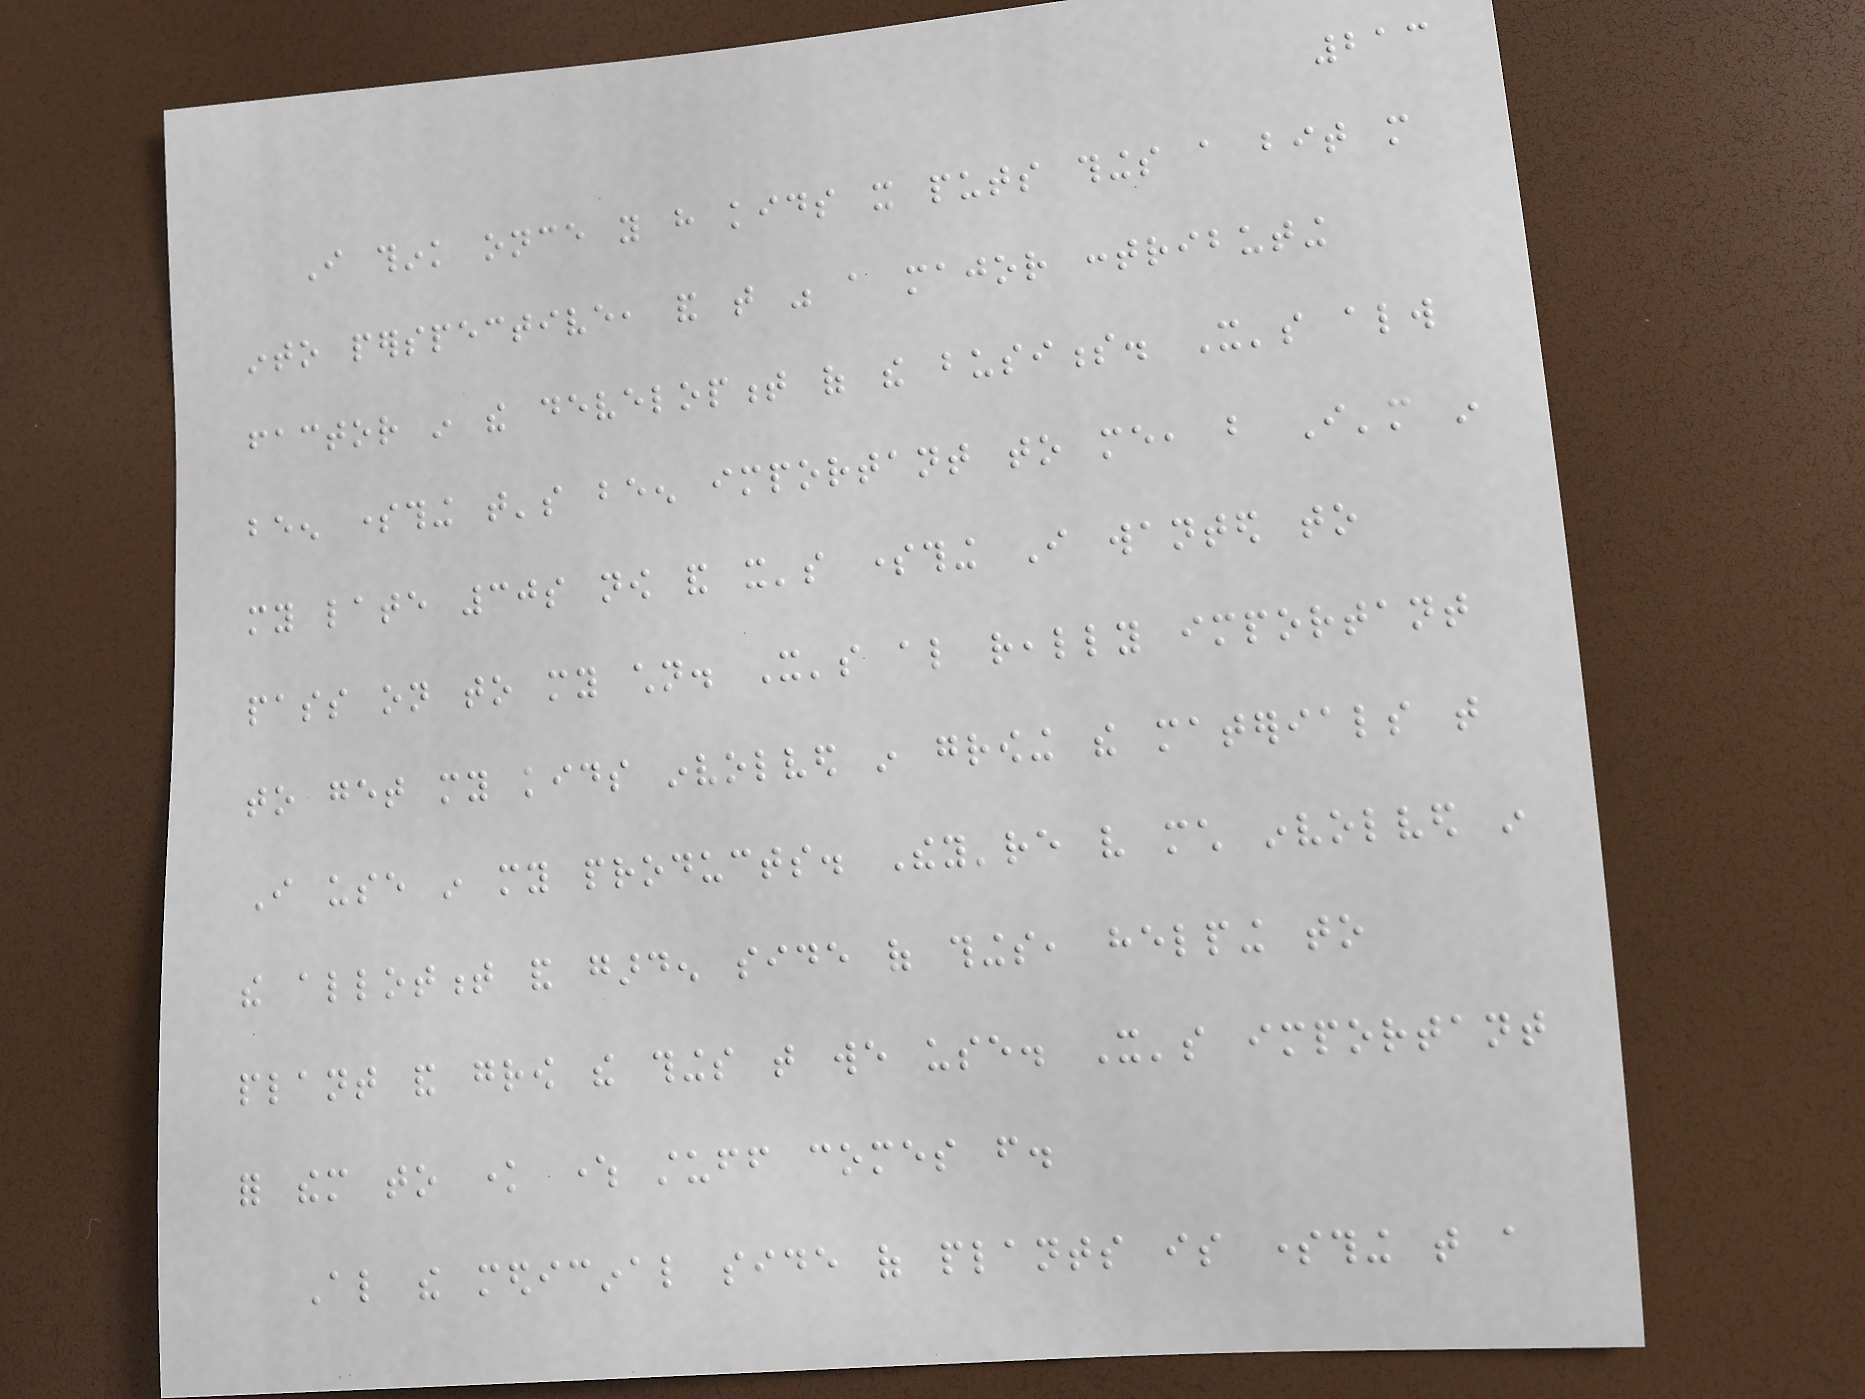213
I think once you have kids it puts things a bit more
into perspective, and that was a major contributing
factor in the development of the business. It's always
been something that's been important to me, but I'm in
my late 30s now and it's something I wanted to
pass on to my children. It's also really important
to get my kids involved in growing the materials that
I use in my products. They're very much involved in
the allotment and garden side of things, helping to
plant and grow the things that we use. It's important
for them to know where stuff comes from.
Also the medicinal side of plants is something that a
